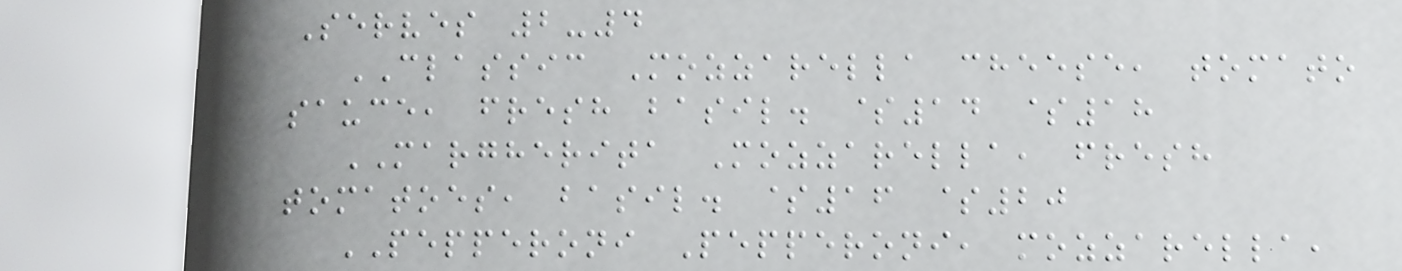Serves 2-4
CLASSIC Mozzarella cheese, tomato
sauce, fresh basil. $14 $18
MARGHERITA Mozzarella, fresh
tomatoes, basil. $16 $20
PEPPERONI Pepperoni, mozzarella,
